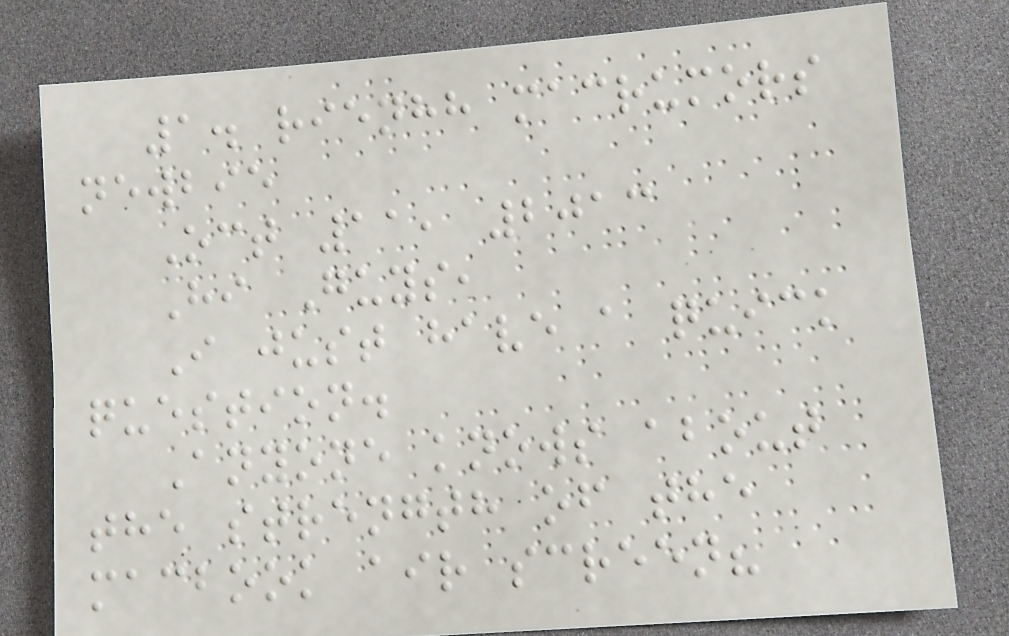1. rienhh macrumors
newbie
Oct 11, 2013
Hi Guys,
I just have a quick
question.
Anyone knows about
the strength of the
macbook air screen?
